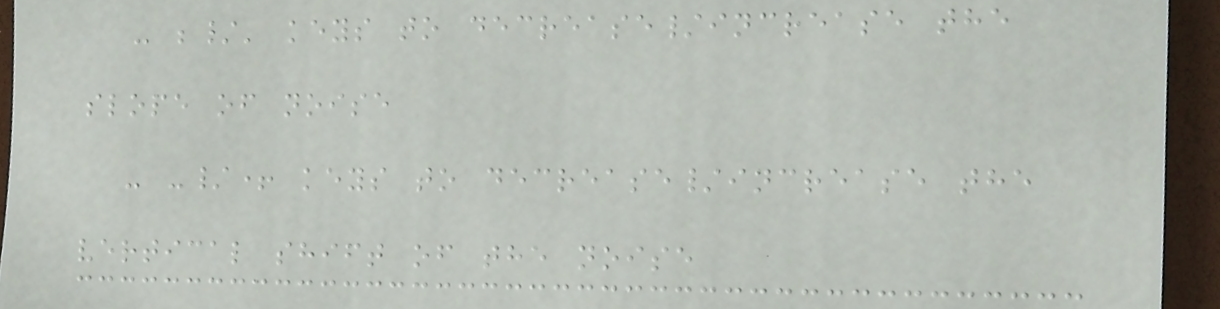- ;/' keys to decrease/increase the
slope of noise
- -/+ keys to decrease/increase the
vertical shift of the noise
